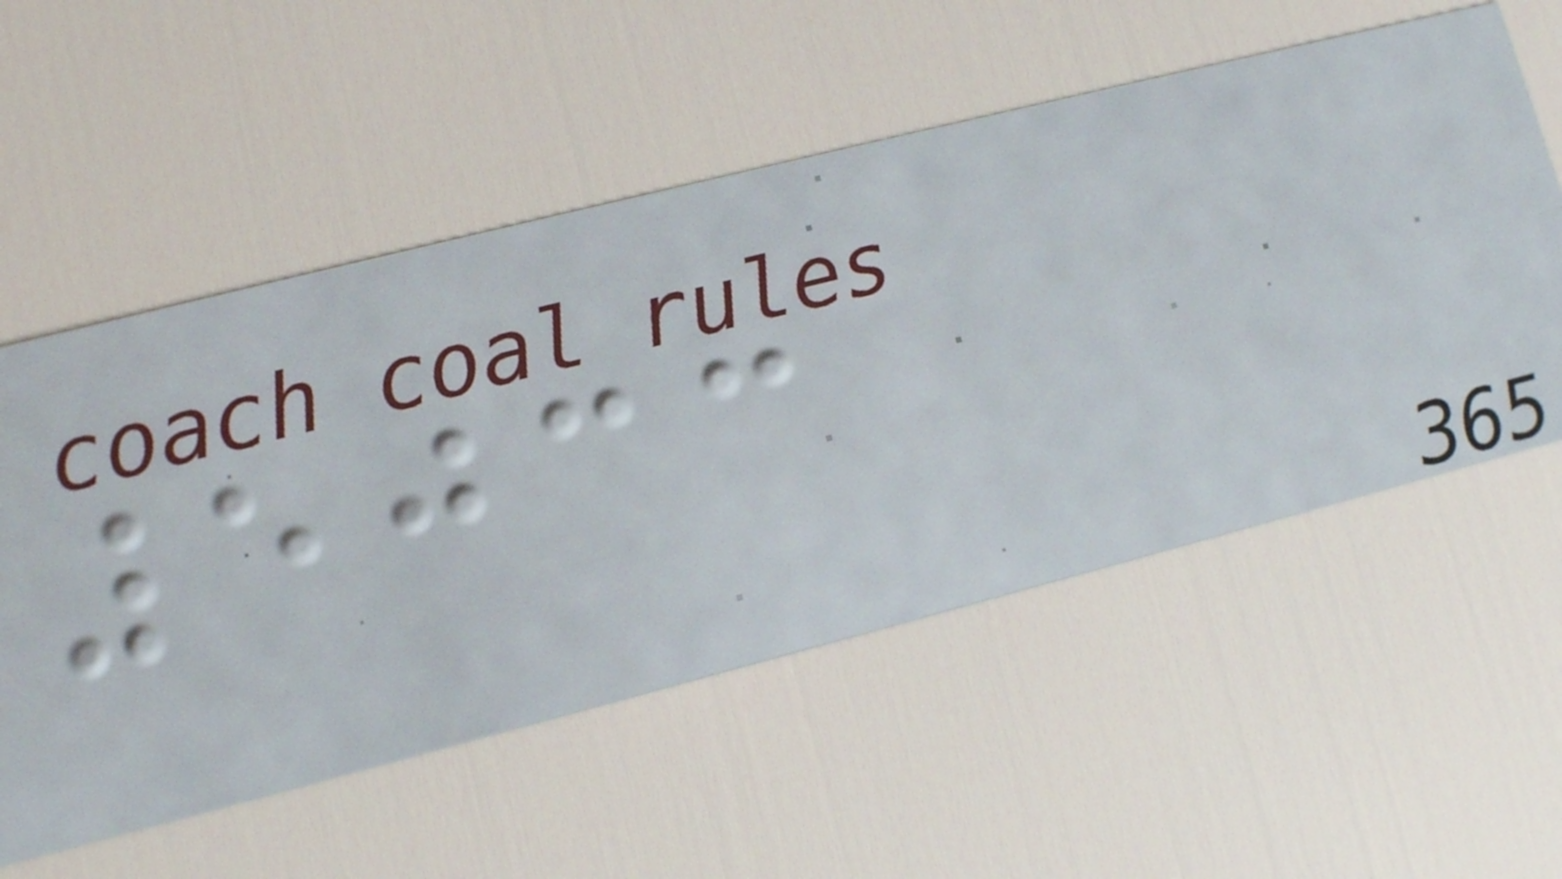5033
